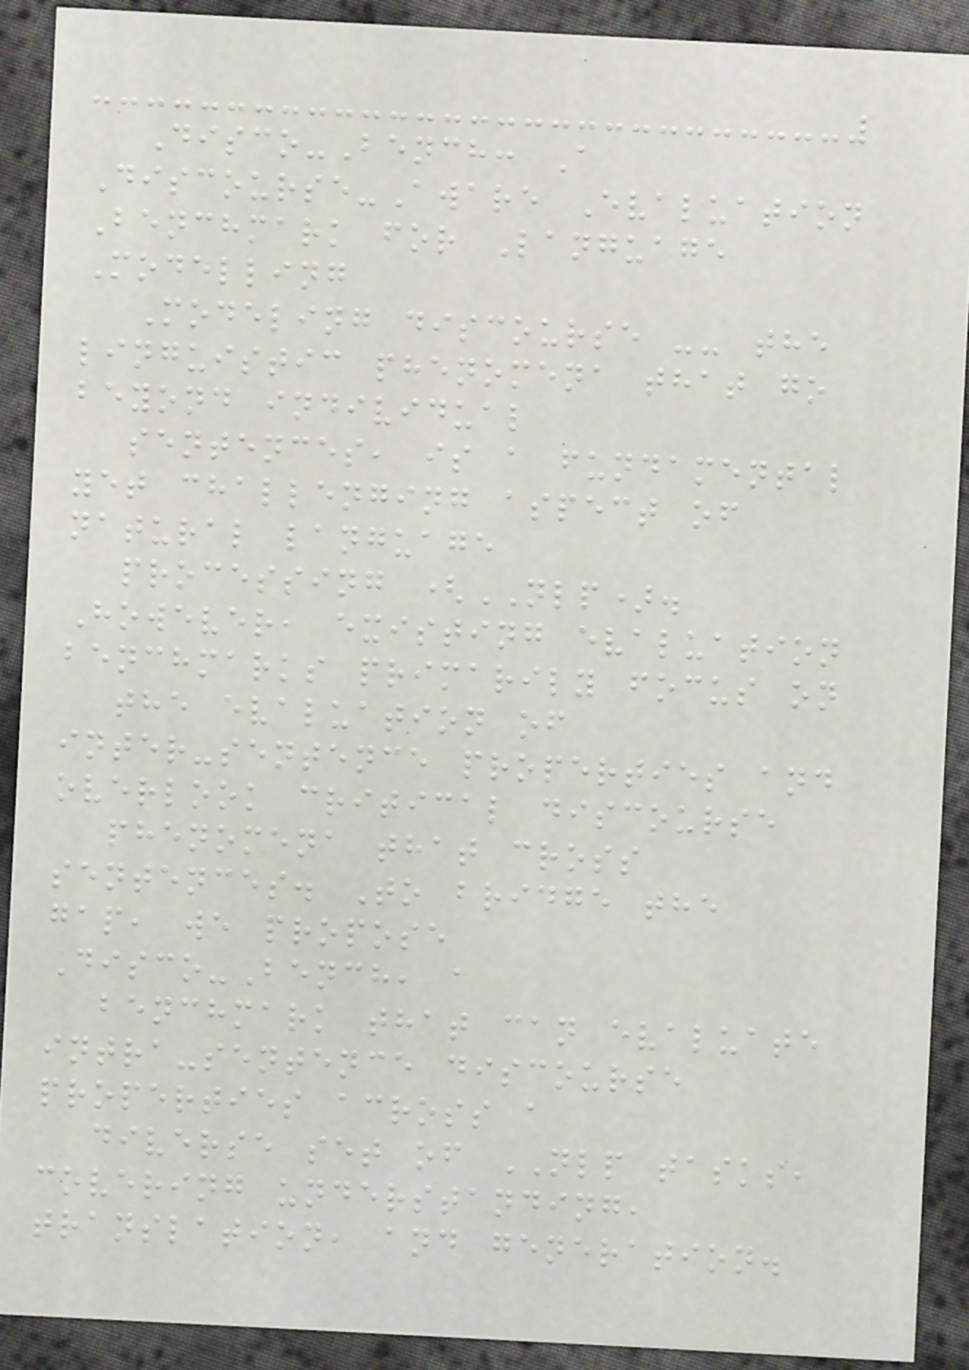Disco-Bench: A
Discourse-Aware Evaluation
Benchmark for Language
Modelling
Modeling discourse -- the
linguistic phenomena that go
beyond individual
sentences, is a fundamental
yet challenging aspect of
natural language
processing (NLP).
However, existing evaluation
benchmarks primarily focus on
the evaluation of
inter-sentence properties and
overlook critical discourse
phenomena that cross
sentences. To bridge the
gap, we propose
Disco-Bench, a
benchmark that can evaluate
intra-sentence discourse
properties across a
diverse set of NLP tasks,
covering understanding,
translation, and generation.
